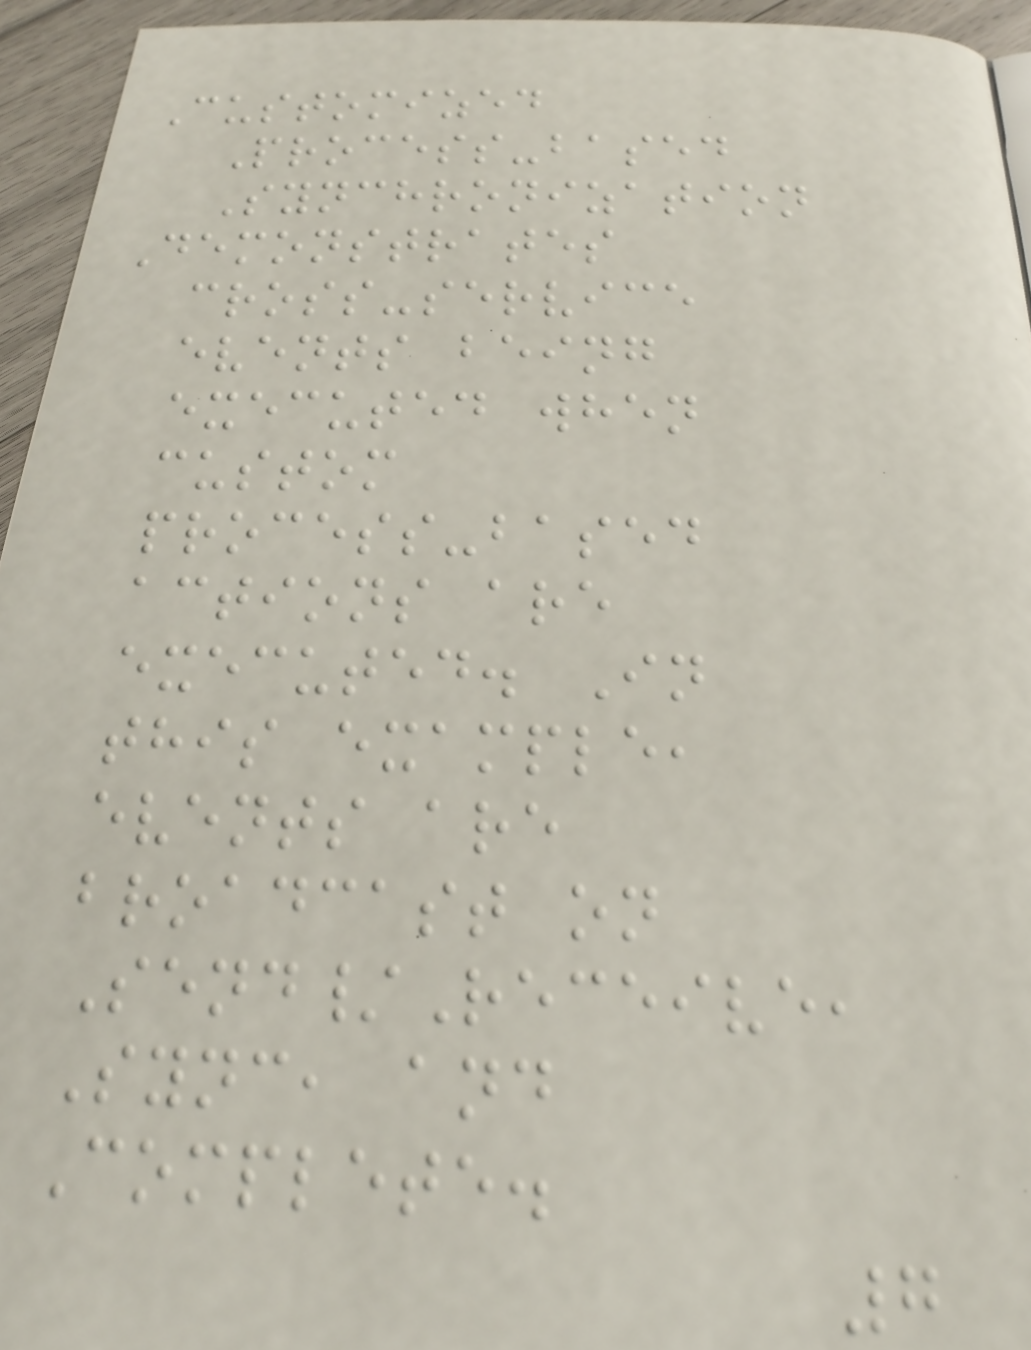Customized
Process-based
Synchronization
Demonstrates
cross-service
events being
executed when
custom
process-based
actions are
executed. In
this example,
events are
broadcast on
Send/Receive,
Sync, and
Complete.
7
